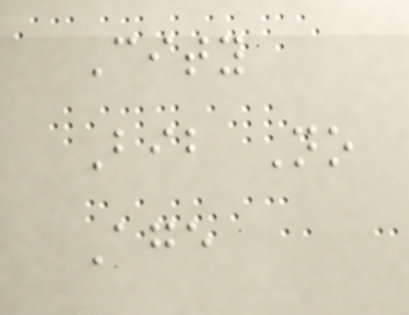City
Bib No
Age
